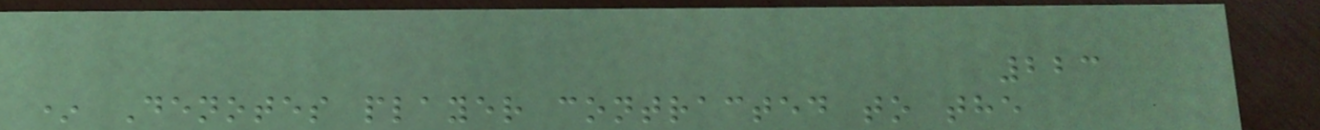223
* Denotes player contracted to the
